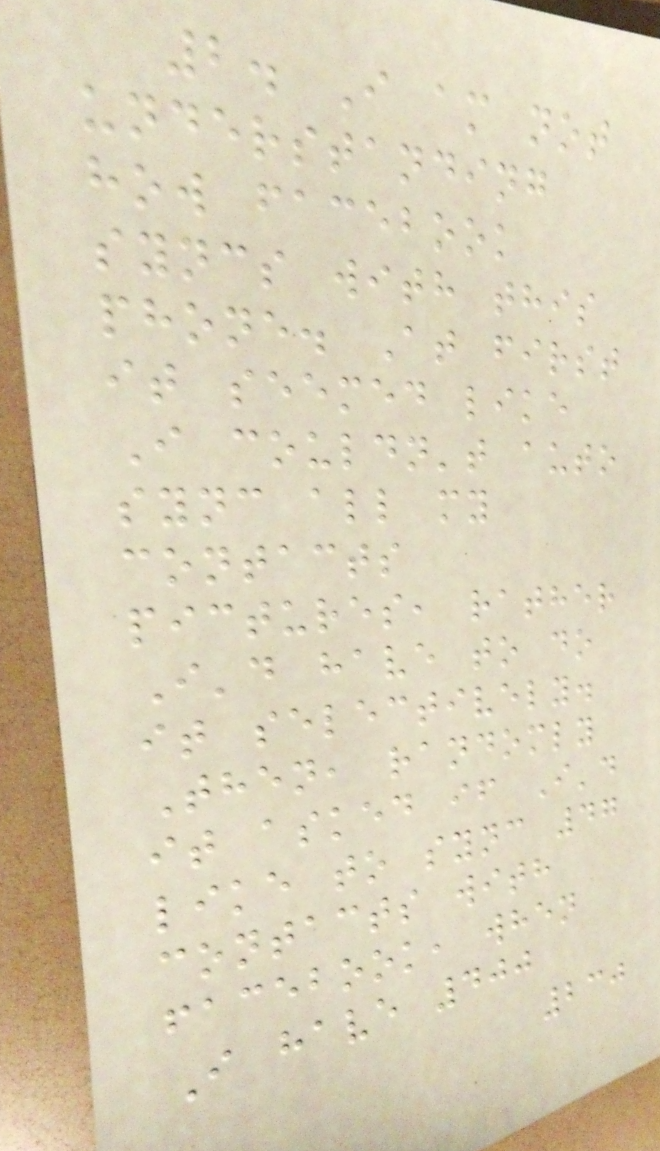2. I am not
understanding
how facebook
syncs with this
phone. At first
it seemed like
I couldn't auto
sync all my
contacts
pictures, rather
I'd have to do
it selectively.
Then, randomly
it asked if I'd
like to sync 47
contacts with
facebook, when
I have 400
230
